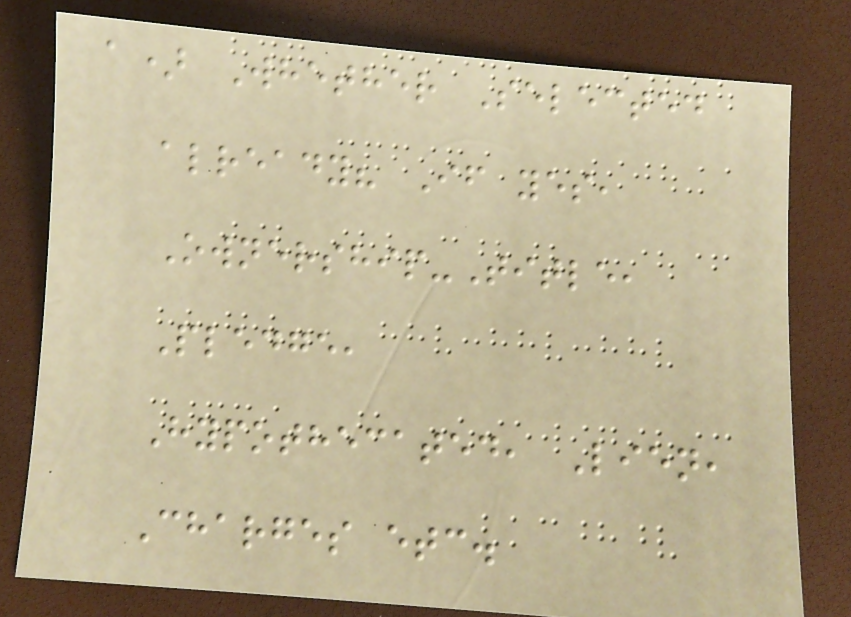a) Whether Selected
already? If yes,
Ownership-Title,
Pledge,
Hypothecated, Lien,
Charges etc.
